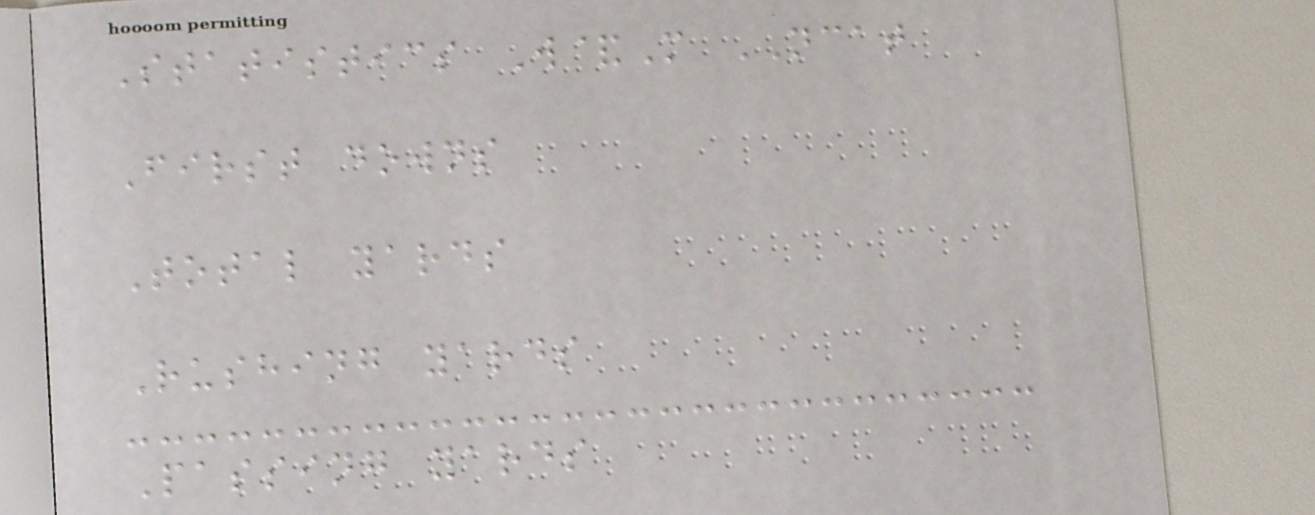Statistics W&M NCAT
First downs
Total yards
Rushing yards
Passing yards
